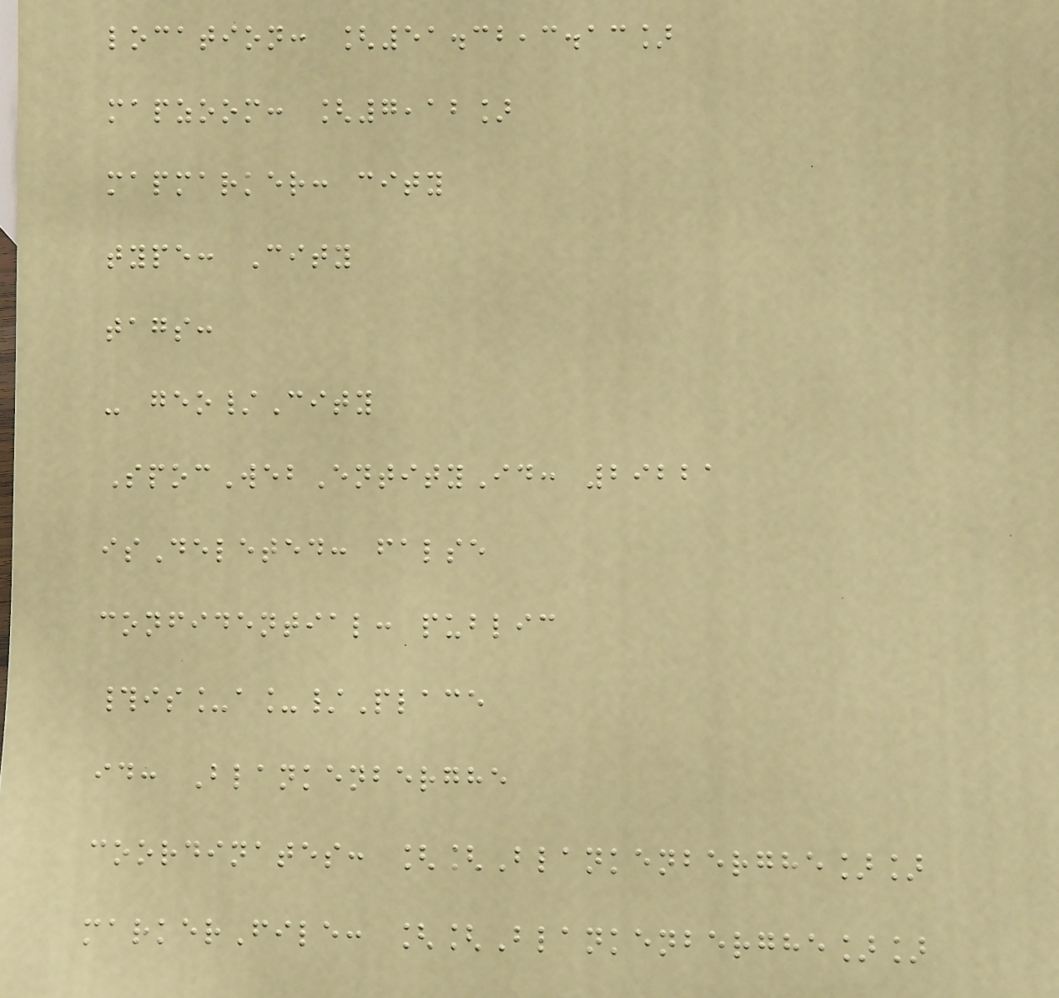location: [51.32,3.13]
mapzoom: [7,12]
mapmarker: city
type: City
tags:
- geo/City
SpocWebEntityId: 29221
isDeleted: false
confidential: public
#is_a_/Place
id: Blankenberghe
coordinates: [[Blankenberghe]]
markerFile: [[Blankenberghe]]
